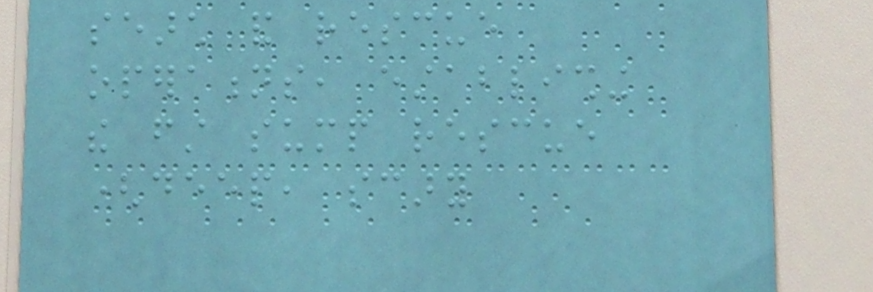search and rescue
operations, establishing
the first sump rescue
(deep, scary
